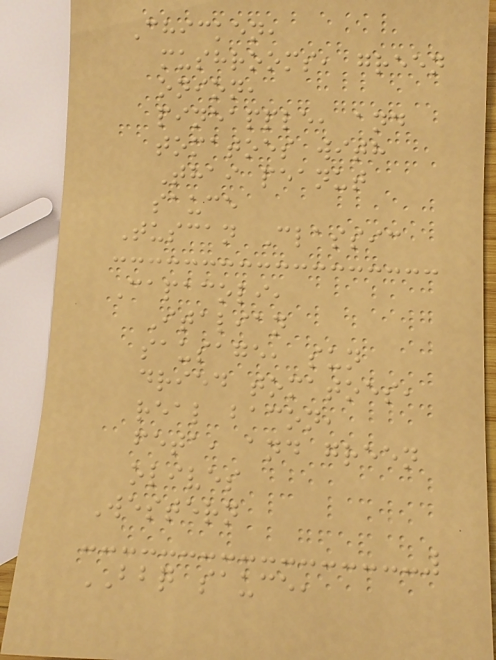Chicken,
mushrooms, green
onion,
pineapple, and
tomatoes with
Thai peanut
sauce
Tuscan Classic
Capacoli,
Italian
sausage, sun
dried tomatoes,
real bacon,
feta, and green
olives
Western
BBQ sauce,
